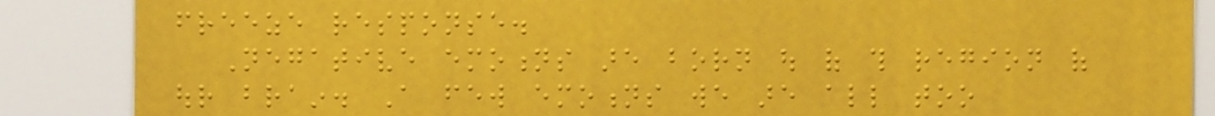freeze response.
Negative emotions are born out of this region of
our brain. A few emotions we are all too
